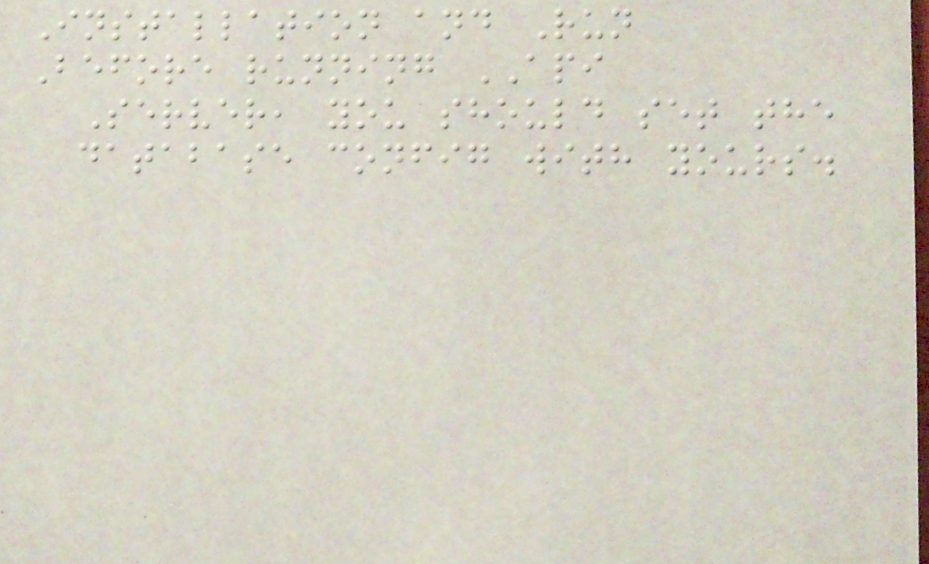Installation and Run
Before running API
Server, you should set the
database config with yours.
